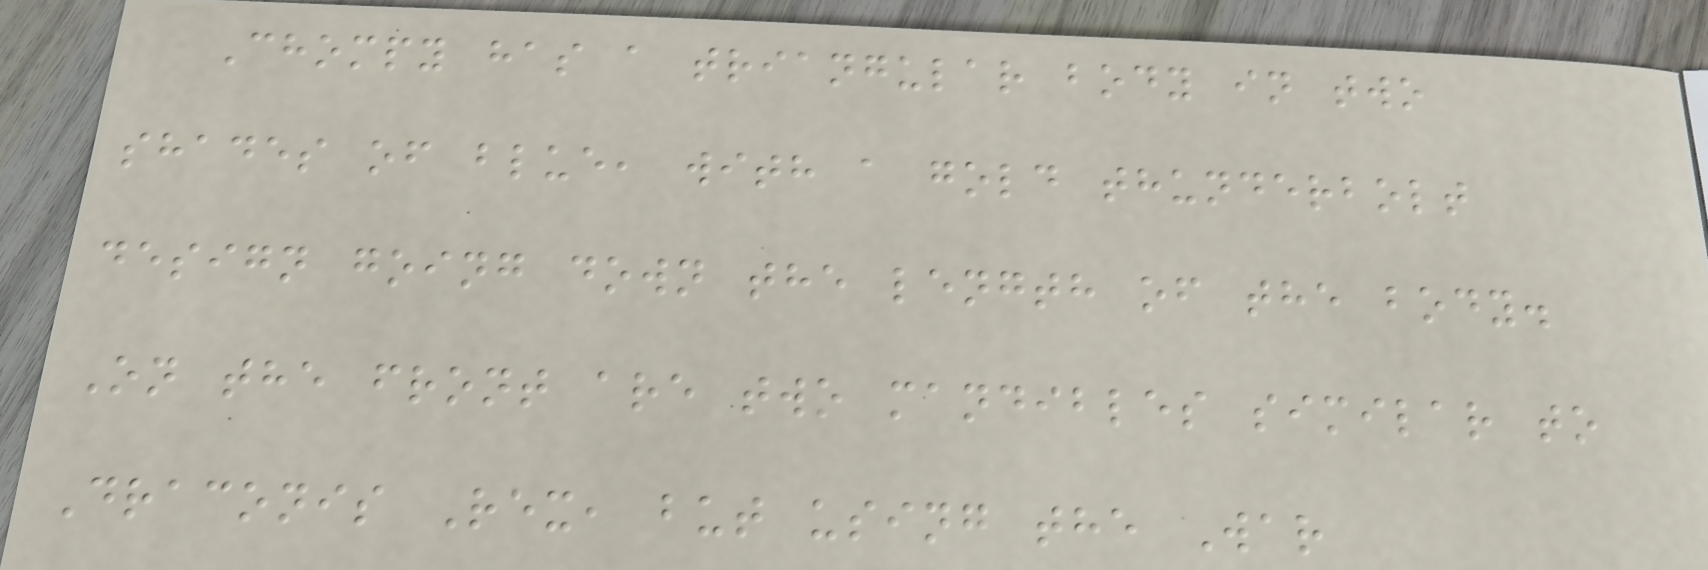Chompy has a triangular body in two
shades of blue, with a gold thunderbolt
design going down the length of the body.
On the front are two mandibles similar to
Draconis Rex, but using the War
